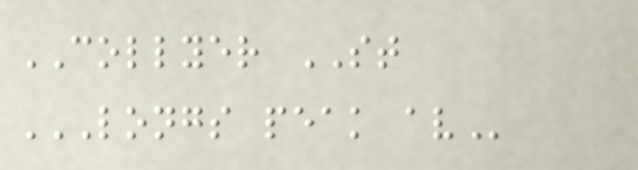COLLYER ST
LONGS PEAK AV
